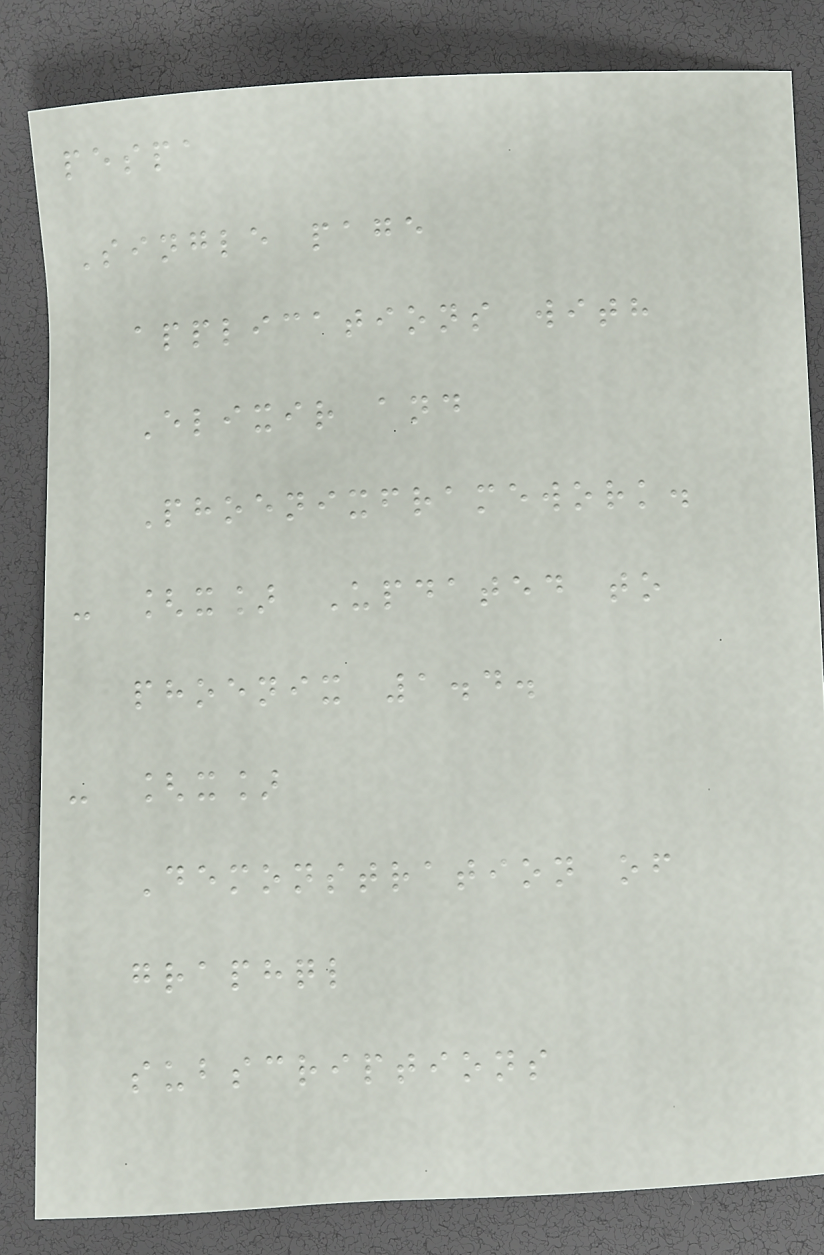pespa
Single page
applications with
Elixir and
Phoenixframework.
- [x] Updated to
phoenix 1.4.
- [x]
Demonstration of
graphql
subscriptions
